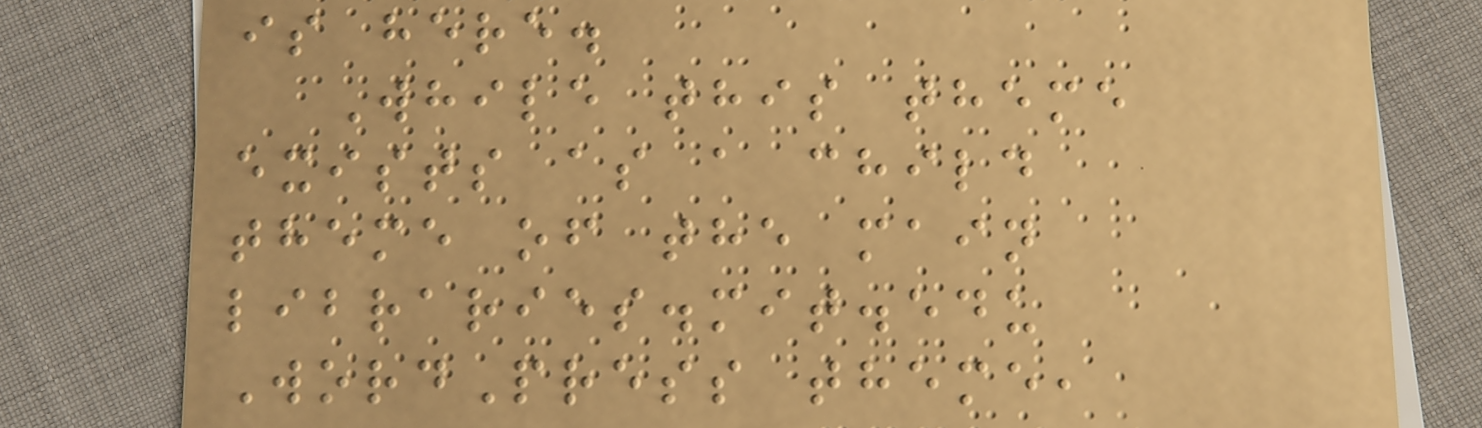is here.
While this theme
exists as a child
theme of the main
libraries.mit.edu
WordPress theme,
